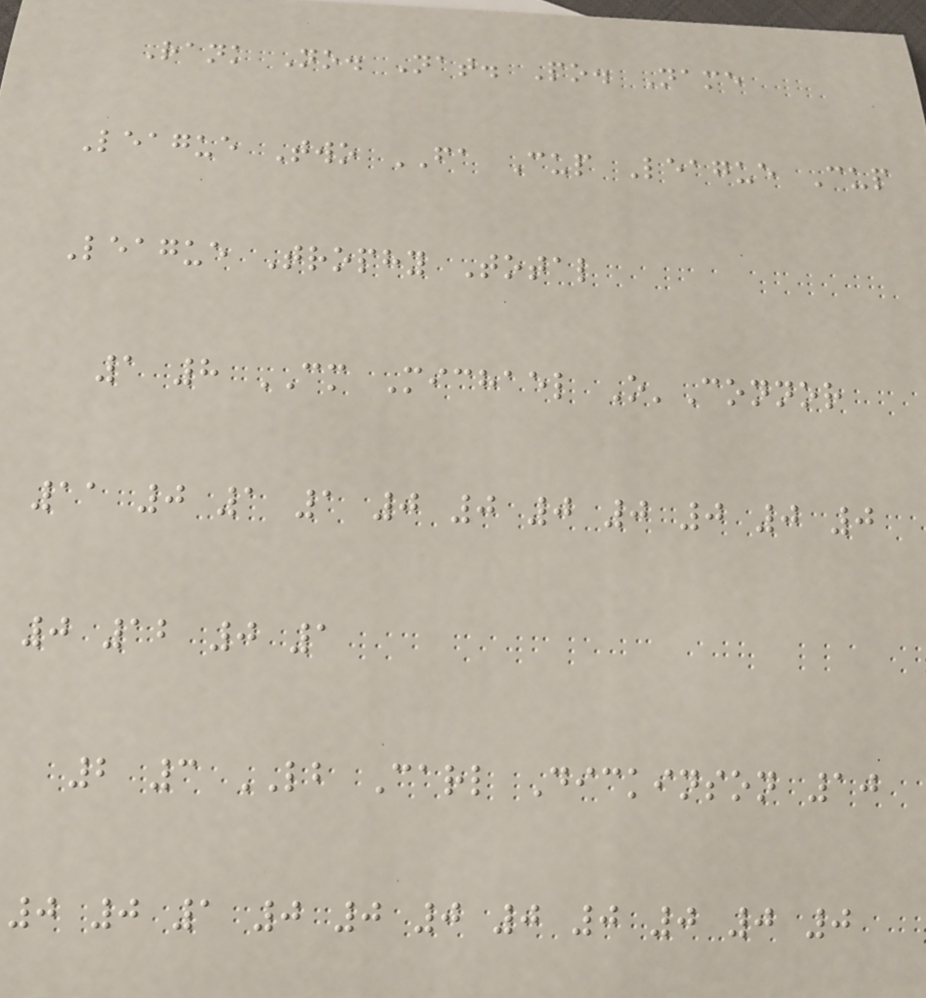Rank No. Nat. Po. Name
League Two FA Cup League Cup
League Trophy Total
1 8 CM Michael O'Connor
11 0 1 1 0 0 0 0 0 0 0
0 12 0 1
2 3 LB Carl Dickinson 10
0 0 1 0 0 0 0 0 0 0 0
